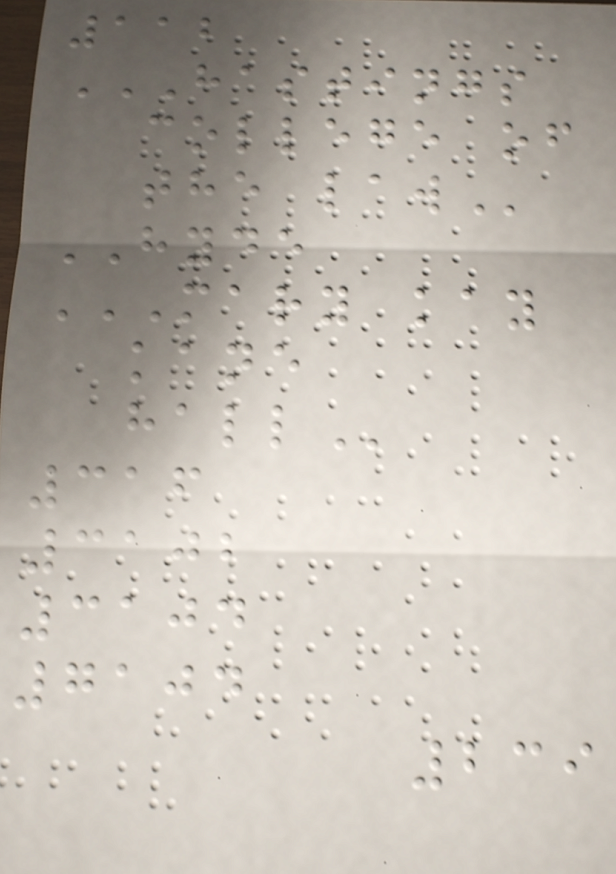112
HASTINGS
COLLEGE OF
THE LAW
HYDE
MARY KAY
KANE
HALL
316
3102
3104
7104
239
